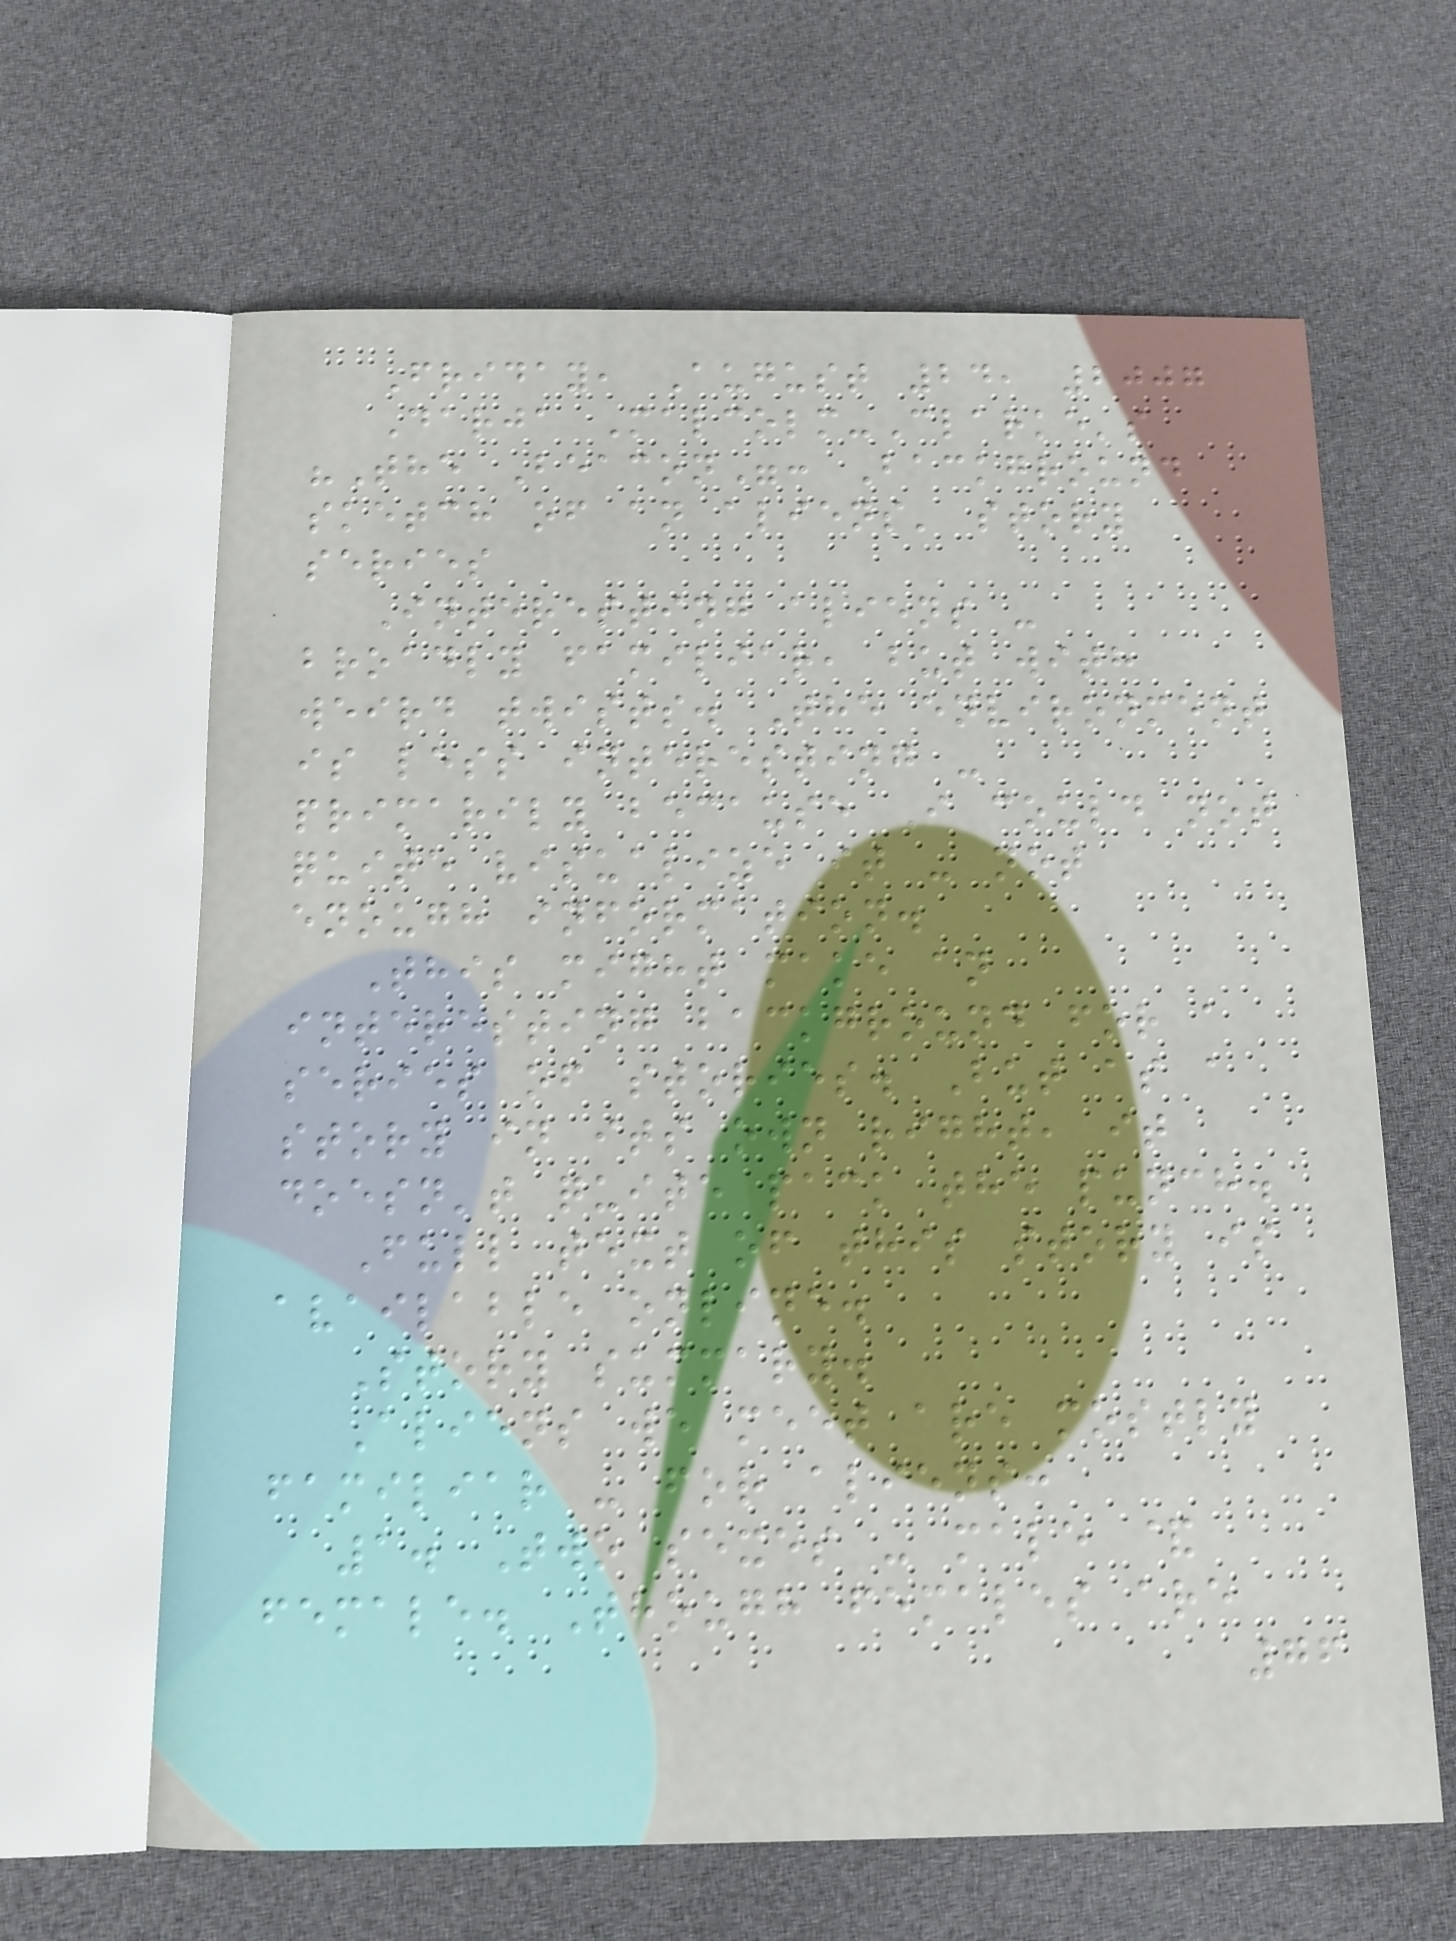Friday, August 24, 2007
Darja Malcolm-Clarke's
"The Beacon": Background
sketch of an aliens' story
series
Interesting aliens -
broadly familiar, but with
weird twists. The environment
is less interesting -
primarily because I could not
quite visualize it - not
enough information.
This might make an
interesting background for a
series of stories. But as a
story in its own right, it
doesn't quite pack the punch.
Full text of this story is
available online.
Story summary.
Aliens we meet are mostly
familiar - for aliens:
1. Two sexes - male &
female. Though females are
76
